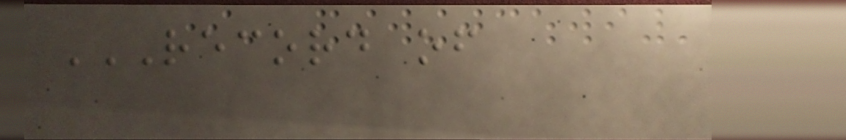RECORD OF
